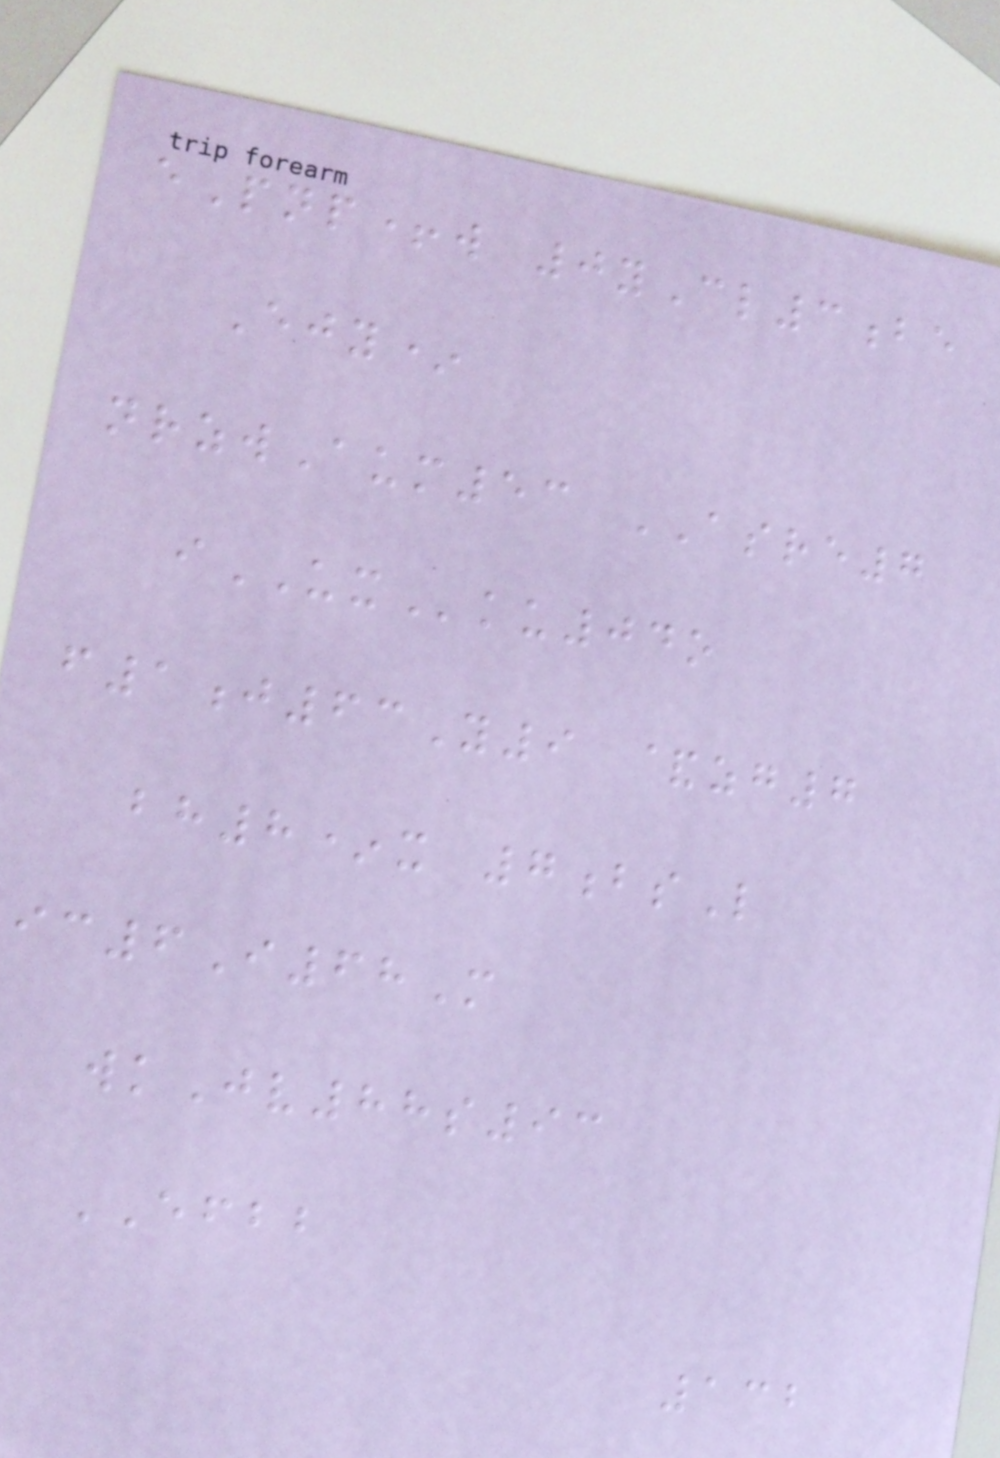ePnp+w 0yCl3be
Ejy*
nrzwAum53 ASRE7
iUXku04o
f1j63Y9 &zg7
bh8*x 7bsL
ic6I68M
wkJv88s93
EFBB
132
